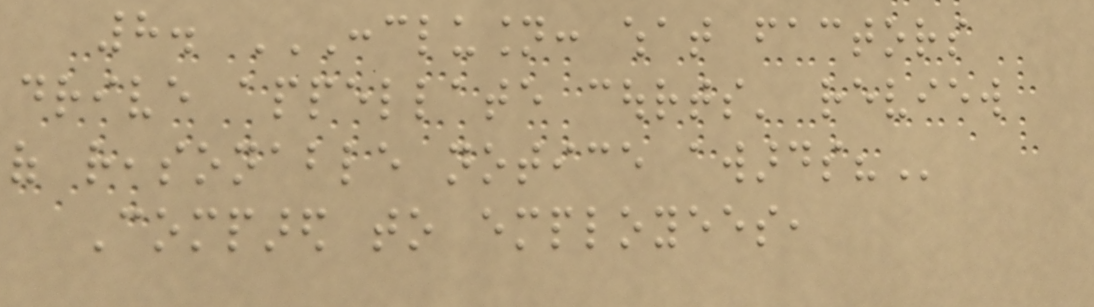8. CONCLUSION: WHAT FACTORS
DRIVE APPELLATE COURTS' REVIEW
OF REASONABLE NOTICE AWARDS?
Compared to employees,
